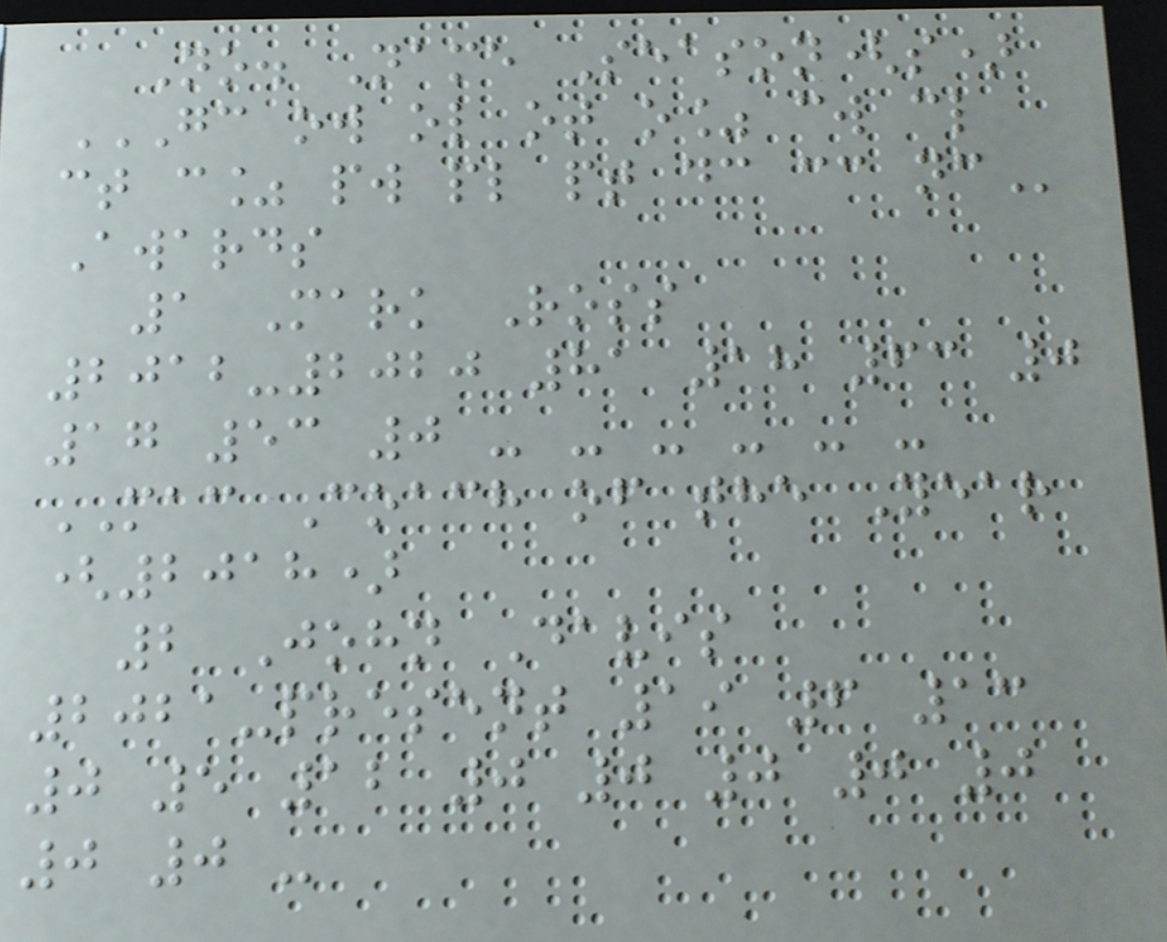No. Name Season(s)
GC OW OL OT O% CW CL
CT C% PW PL PT DC CC NC
Awards
1 Mark Ross
2012-2020 81 18 63 0
17 53 0 - - - - - -
MAC Coach of the Year
(2018)
2 John Davis
2021-present 19 6 13
0 5 12 0 0 0 0 0
0 0 -
